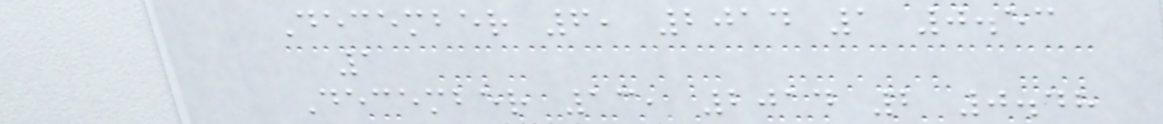December 6, 2014 1 0.53
1
December 13, 2014 2 0.48
